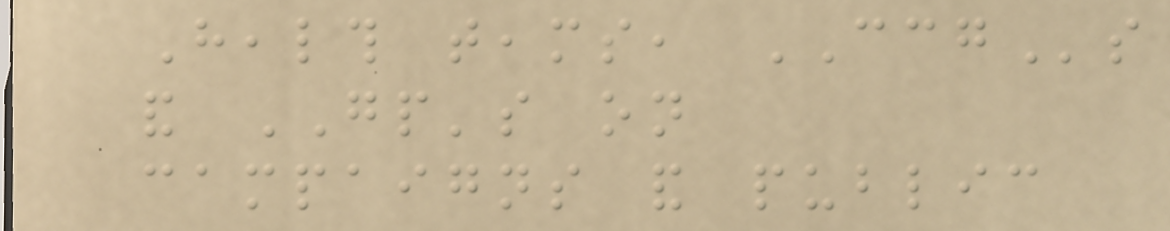Health teams, CCGs
and GP's on
campaigns and public
